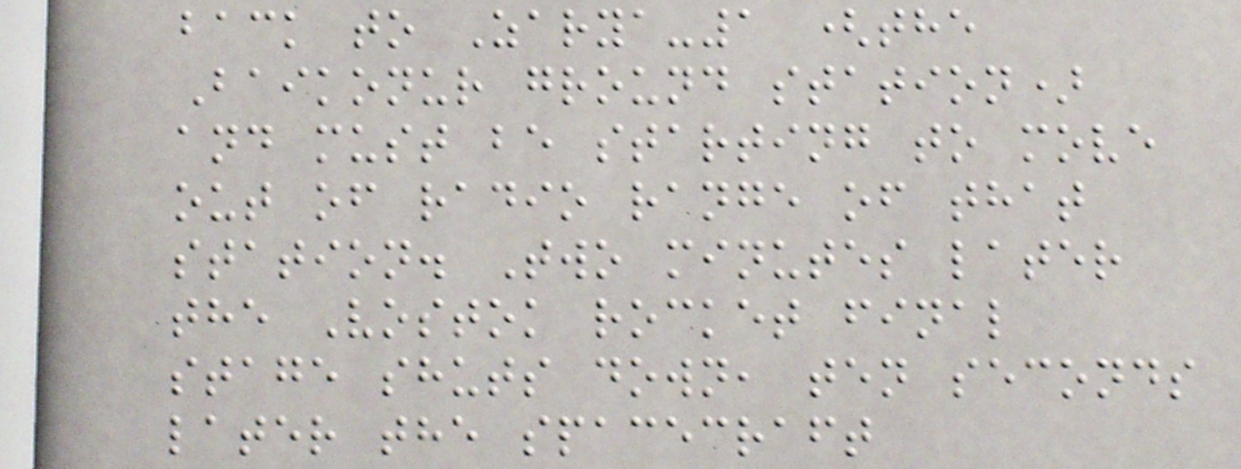back to Zarya-1 (the
Baikonur ground station)
and must be starting to move
out of radio range of that
station. Two minutes later
the Vostok rocket final
stage shuts down, ten seconds
later the spacecraft
